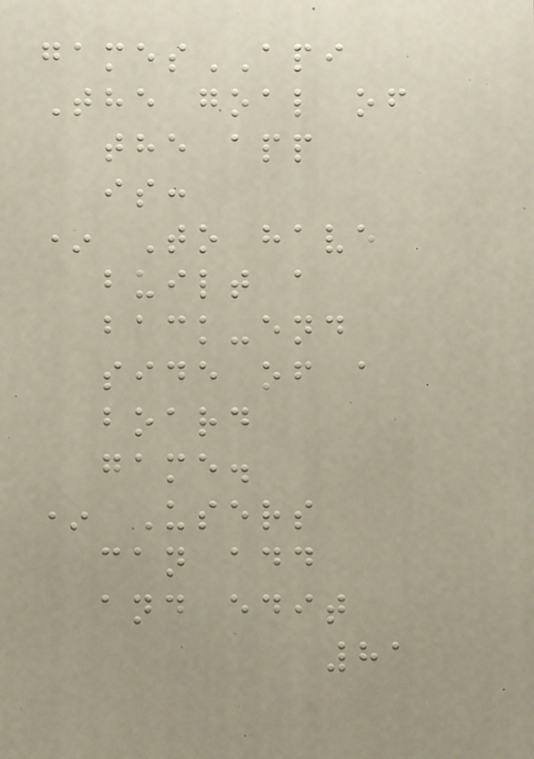gamesAPI
The goal of
the app
is:
* To have
built a
back-end
side of a
board
game.
* Users
can add
and edit
81
